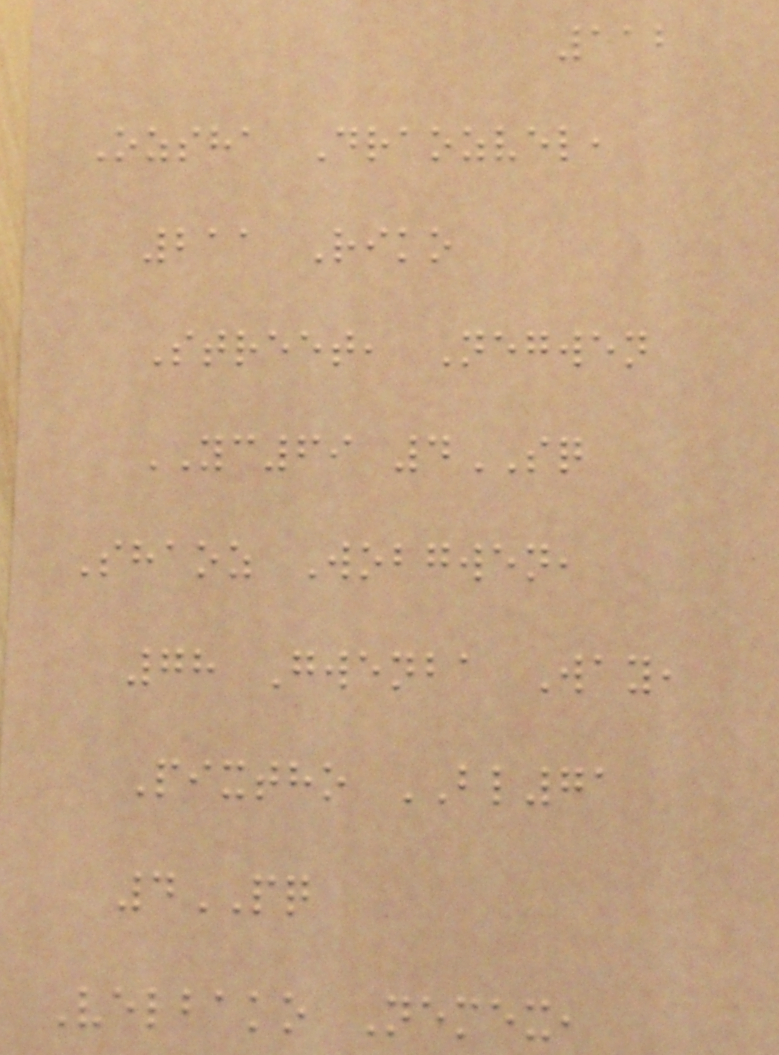112
Ozsha Draozvel,
211 Riko
Street, Negwen
YC69 4SQ
Shaoz Wobgwen,
78 Gwenba Way,
Pixtho BL71
4PQ
Velbako Nemex,
